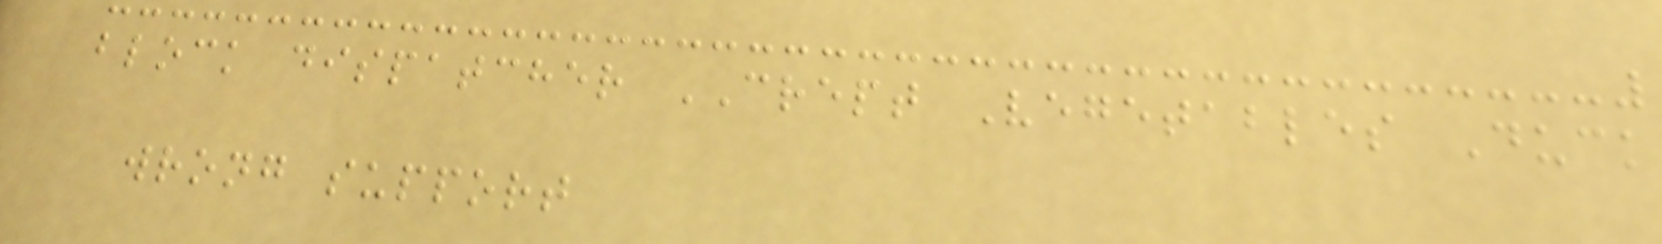block dispatcher CREPT Vegetables Duck
wrong support
